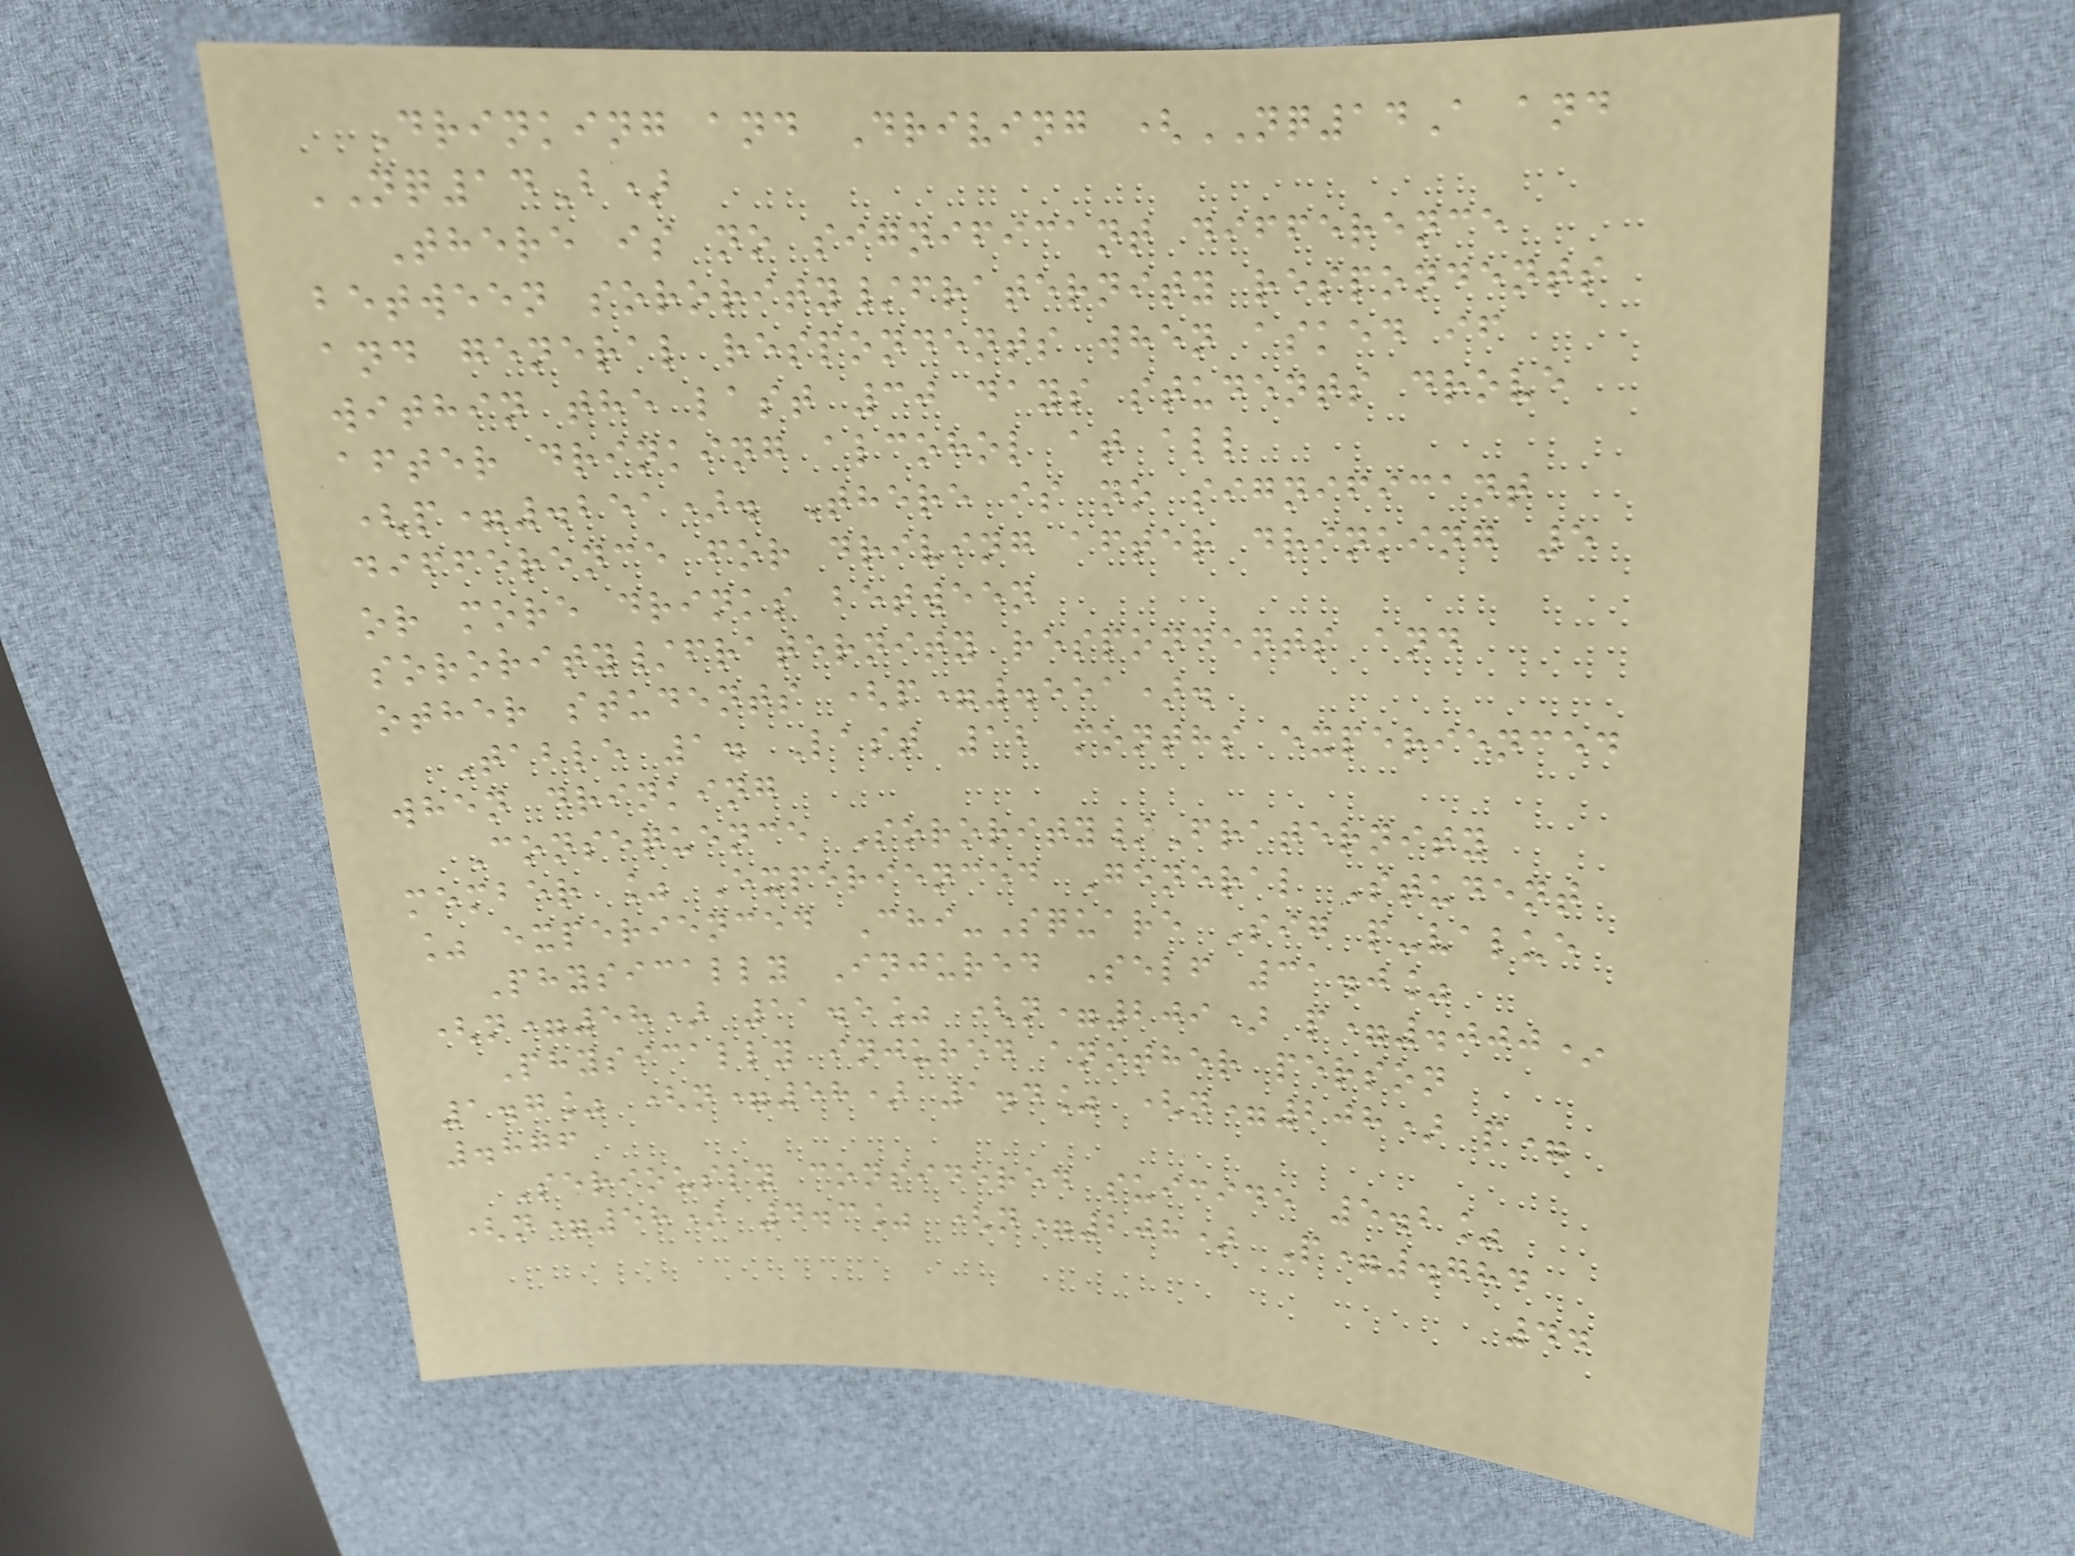Drinking and Driving (NQ14A and
NQ14B)
There is no significant difference
between sorority/fraternity respondents
and general respondents when asked if
within the last 30 days students drove
after drinking alcohol at all
(p=.251). There is no significant
difference for driving after drinking 5
or more drinks between
sorority/fraternity respondents and
other students (p=.551).
Table 1. Last 12 months experienced
when drinking
Consequence Sorority/Fraternity
member % Experienced General Student
% experienced Chi-Square Sig p-value
Physically Injured Self 31.0%
(n=58) 11.5% (n=209) p=.000*
Physically injured another person
1.7% (n=58) 1.4% (n=208) p=
.876
Seriously considered suicide 5.2%
(n=58) 4.3% (n=208) P=.784
44
